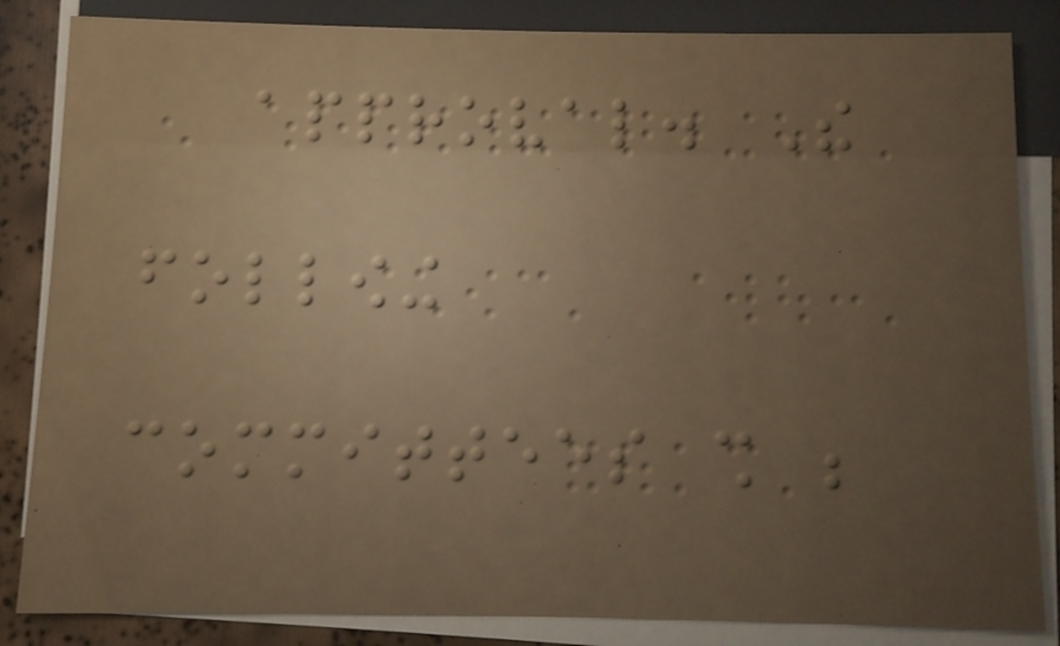approval. The
following
committees shall be
